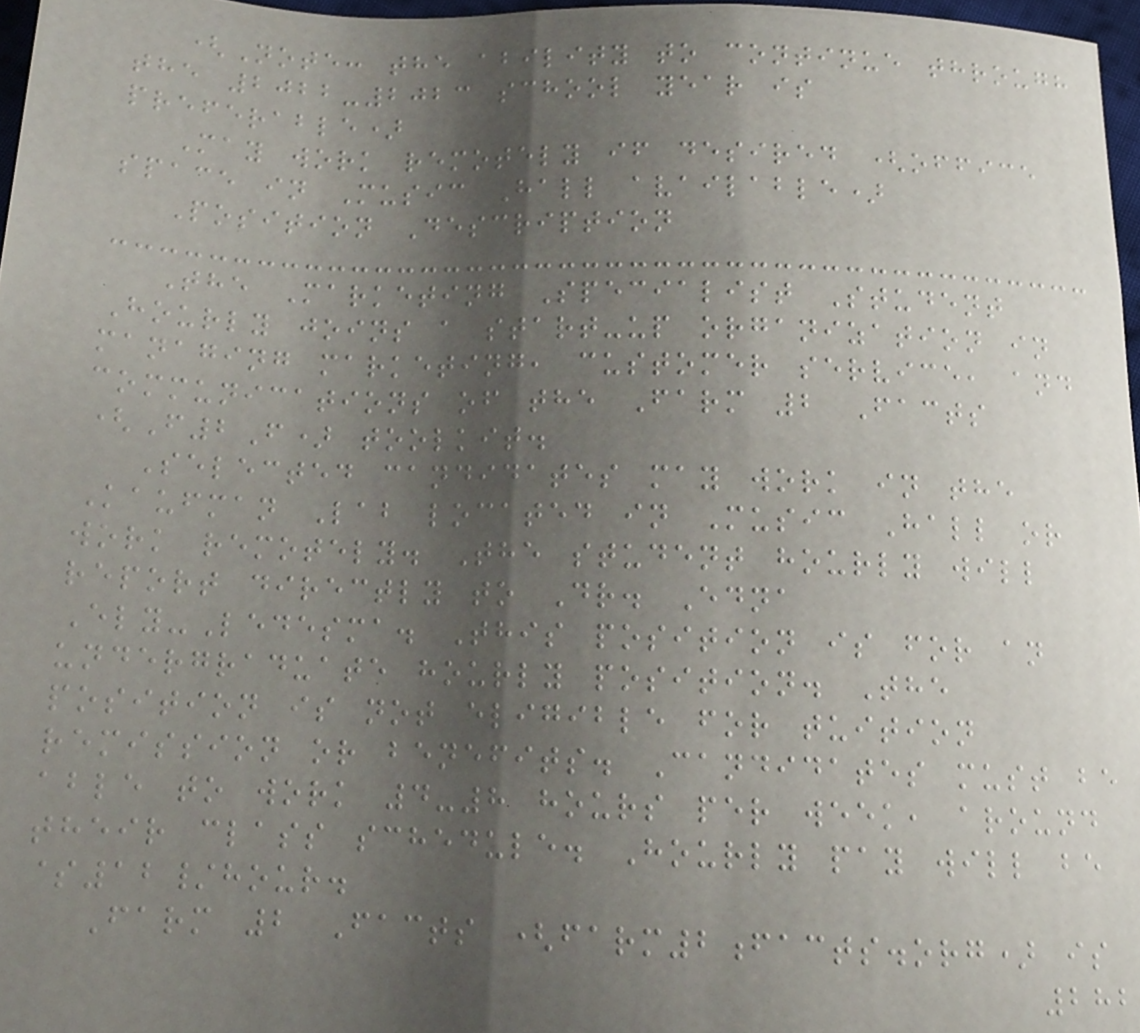(Note: the ability to continue through
the 2022-2023 school year is
preferable)
May work remotely if desired (office
space in Music Hall available)
Position Description
The Marketing Specialist Student
Hourly joins a start-up organization in
managing marketing, customer service, and
communications of the Farm 2 Facts
(F2F) toolkit.
Selected candidates may work in the
Kaufman Lab located in Music Hall or
work remotely. The student hourly will
report directly to Dr. Edna
Ely-Ledesma. This position is for an
undergraduate hourly position. The
position is not eligible for tuition
remission or benefits. Candidates must be
able to work 4-8 hours per week, around
their class schedule. Hourly pay will be
$12/hour.
Farm 2 Facts (farm2facts.org) is
282
